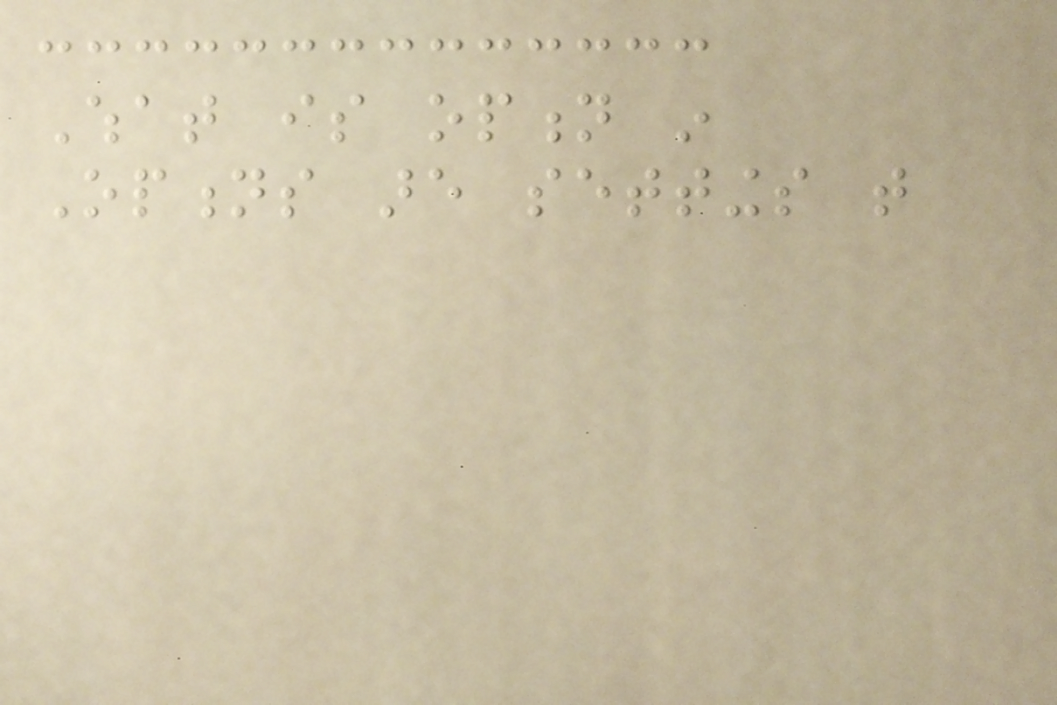What is option in
Options are settings that
